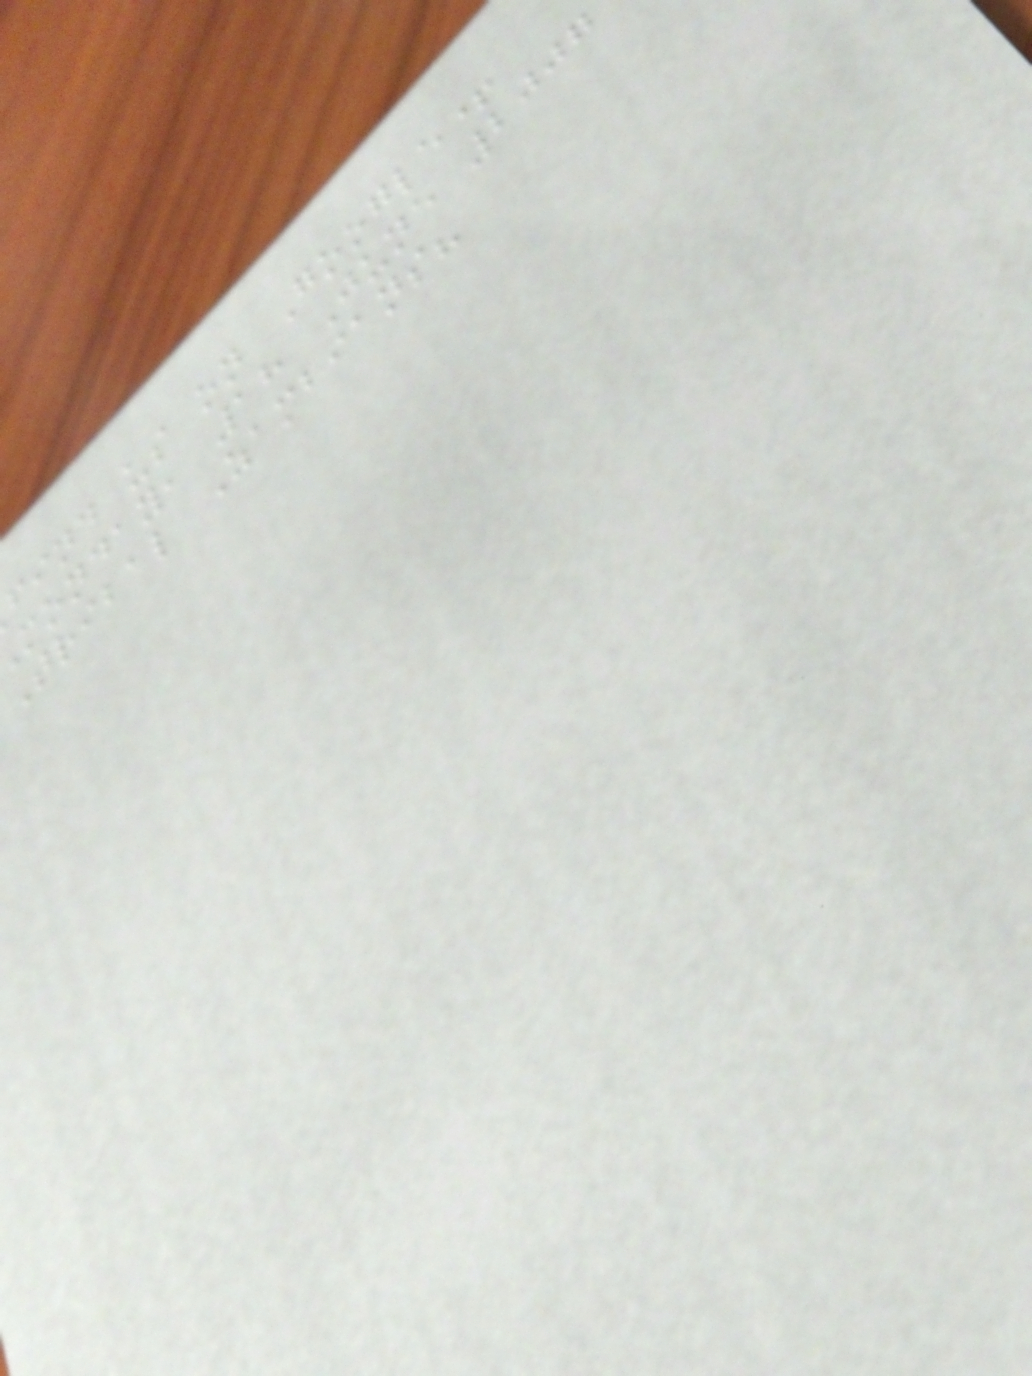find us on Google+
monday, 18 June 2007
Tribal Zambians?
